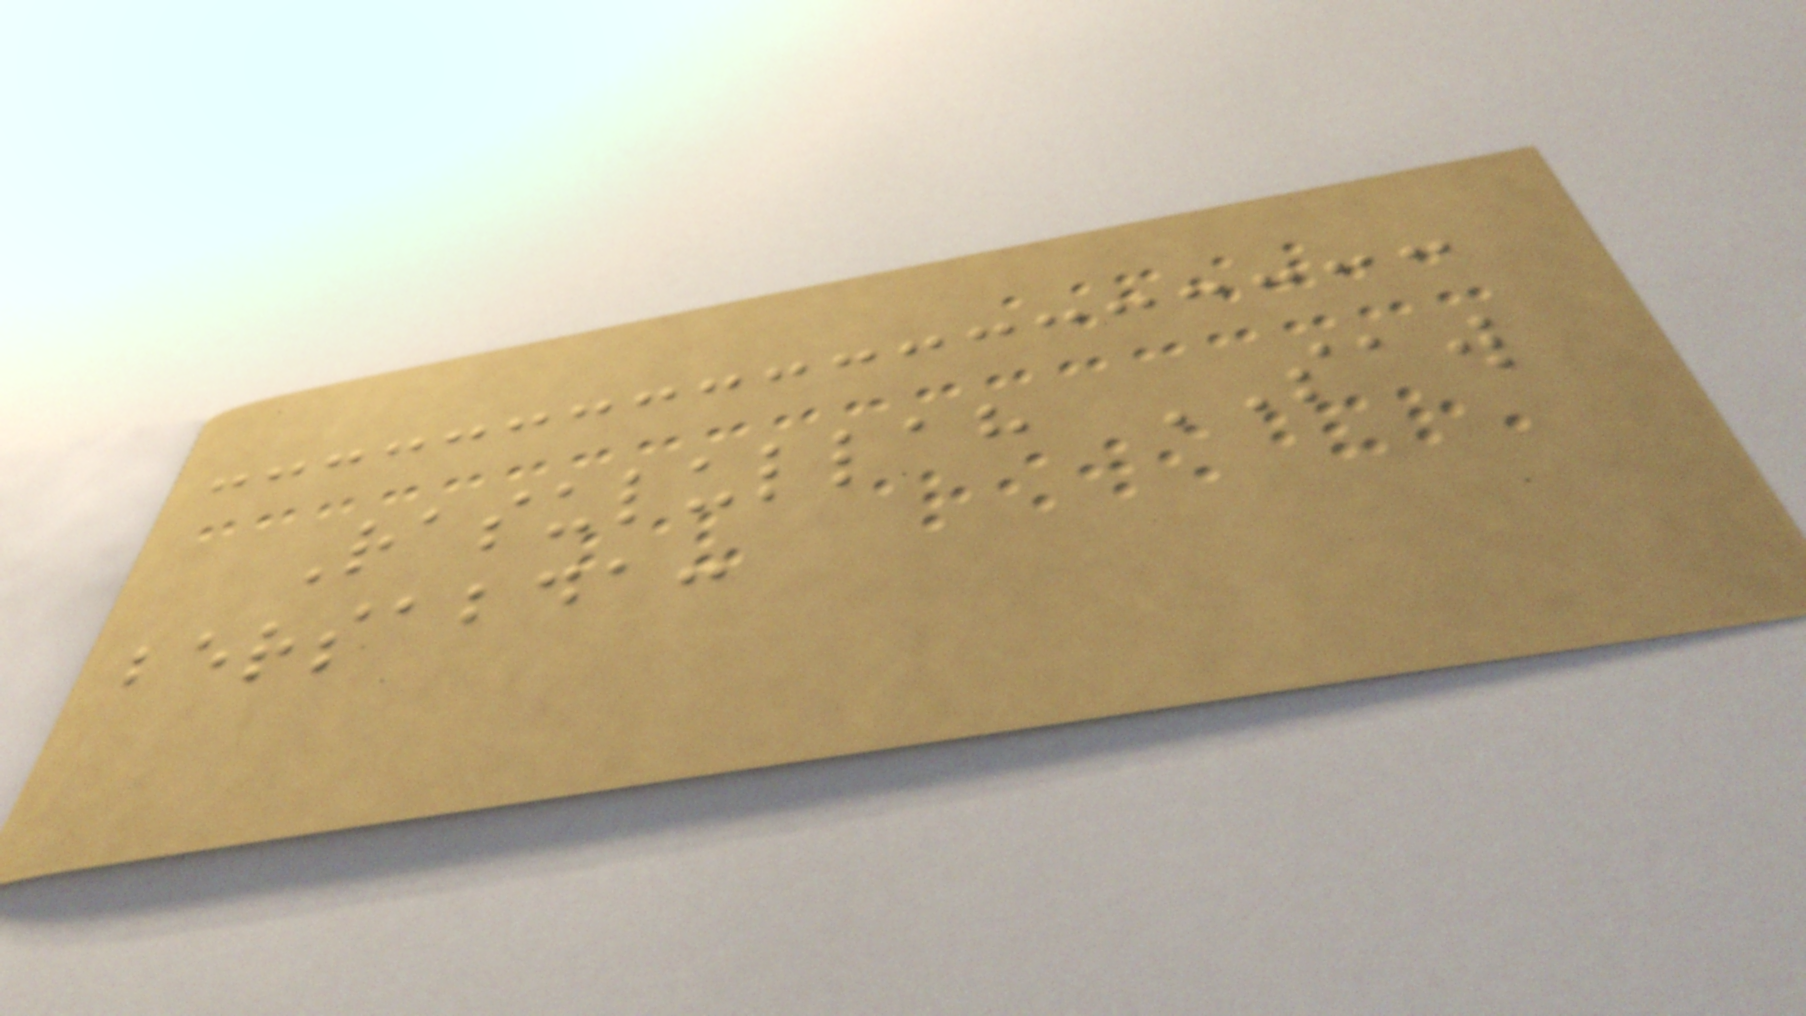Rasulullah SAW
bersabda:
